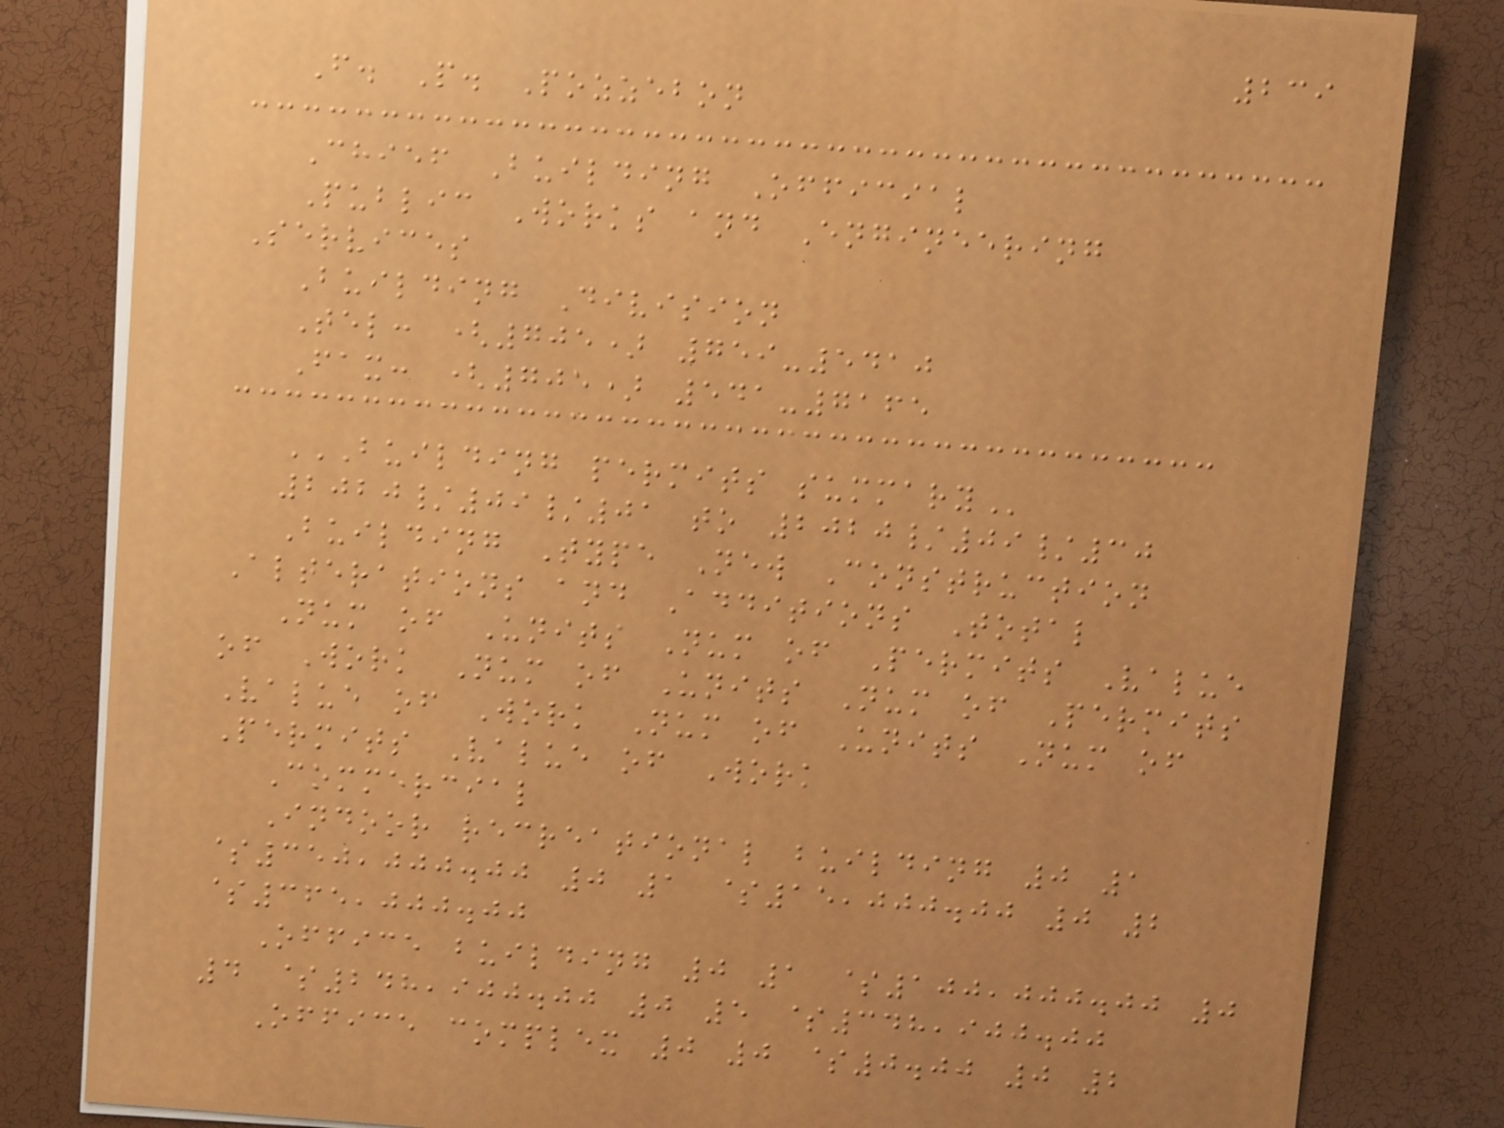239
F. P. Pozzebon
Chief Building Official
Public Works and Engineering
Services
Building Division
Tel: (705) 759-5410
Fax: (705) 541-7165
BUILDING PERMITS SUMMARY
2020/09/01 to 2020/09/30
Building Type New Construction
Alterations and Additions Total
Num of Units Num of Permits Value
of Work Num of Units Num of Permits
Value of Work Num of Units Num of
Permits Value of Work
Commercial
Indoor recreational building 0 1
$350,000.00 0 1 $15,000.00 0 2
$365,000.00
Office building 0 1 $100,000.00 0
4 $248,900.00 0 5 $348,900.00
Office complex 0 0 $0.00 0 2
